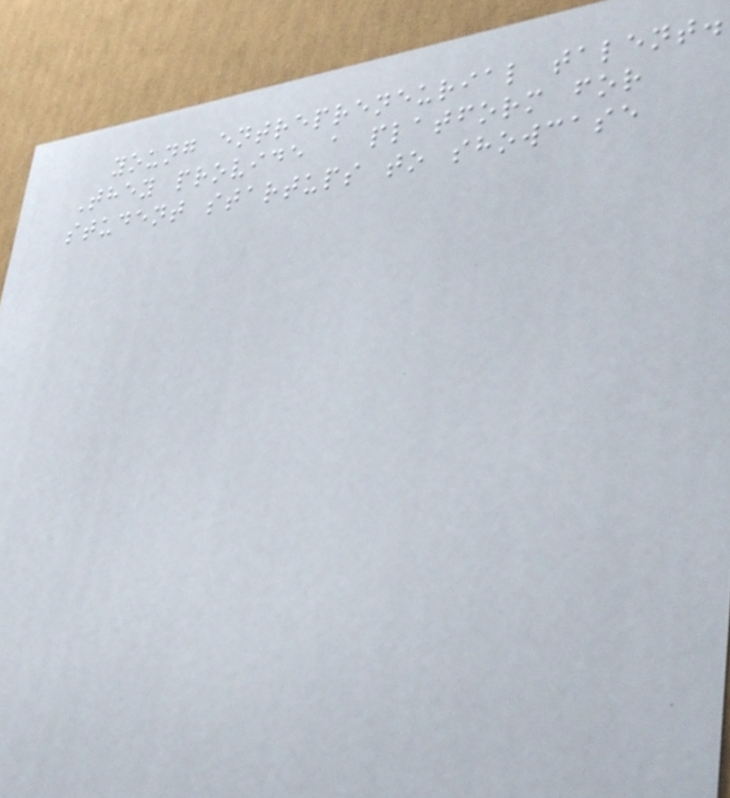young entrepreneurial talent.
They provide a platform for
student startups to showcase
